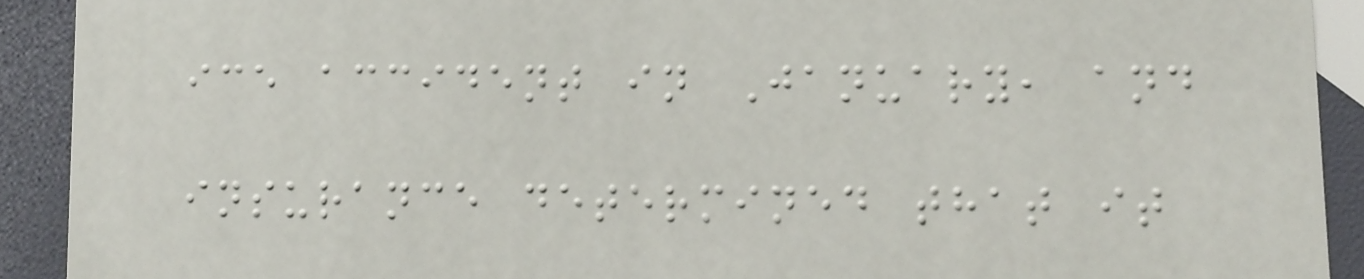ice accident in January, and
insurance determined that it
